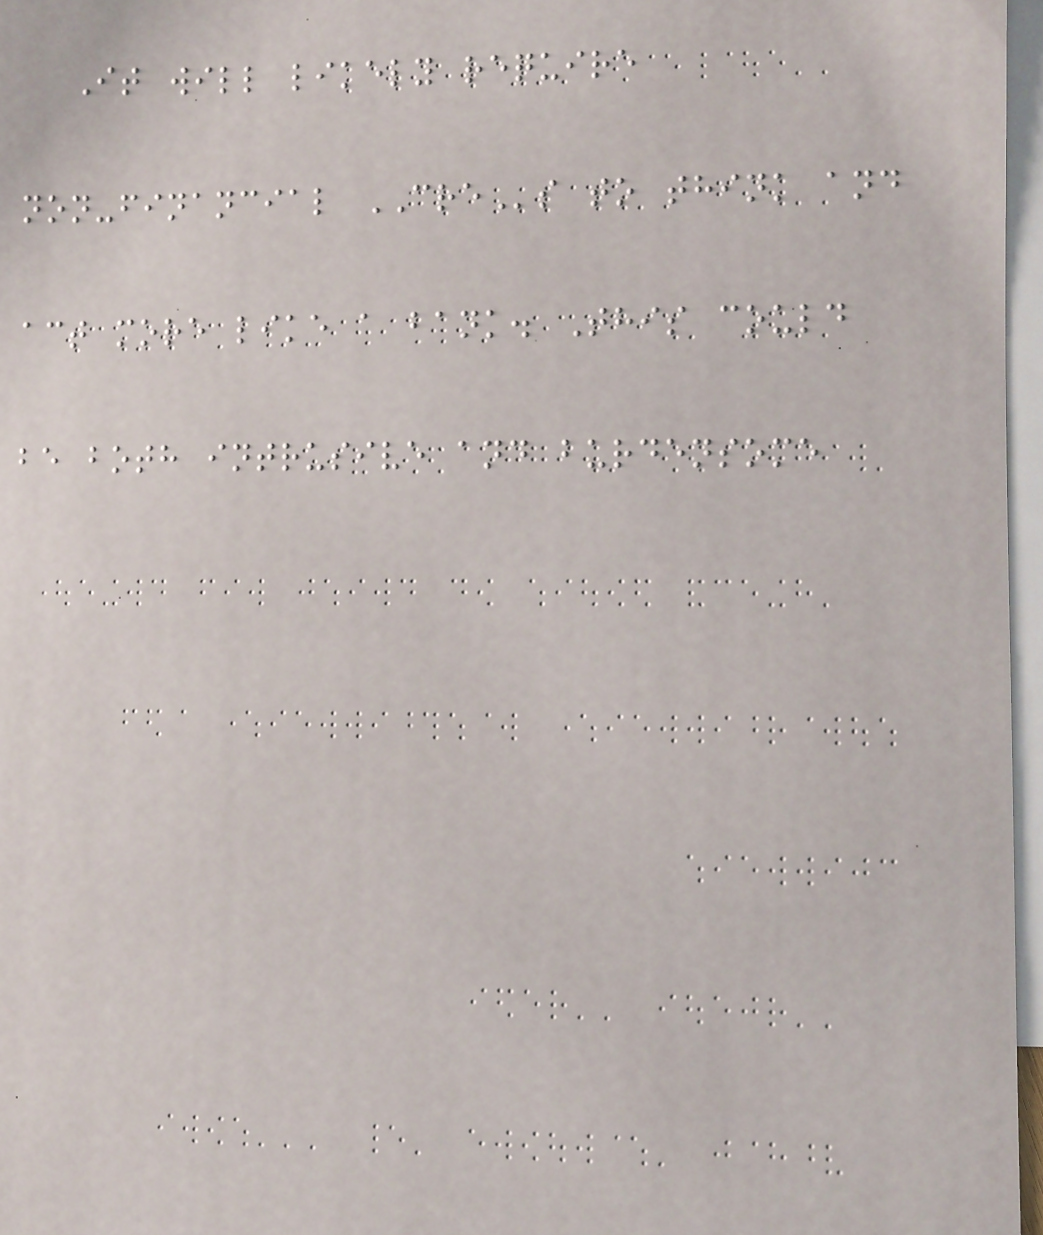It will likely require
non-financial CREs to think and
act more like a bank. This could
be both intrusive and burdensome
